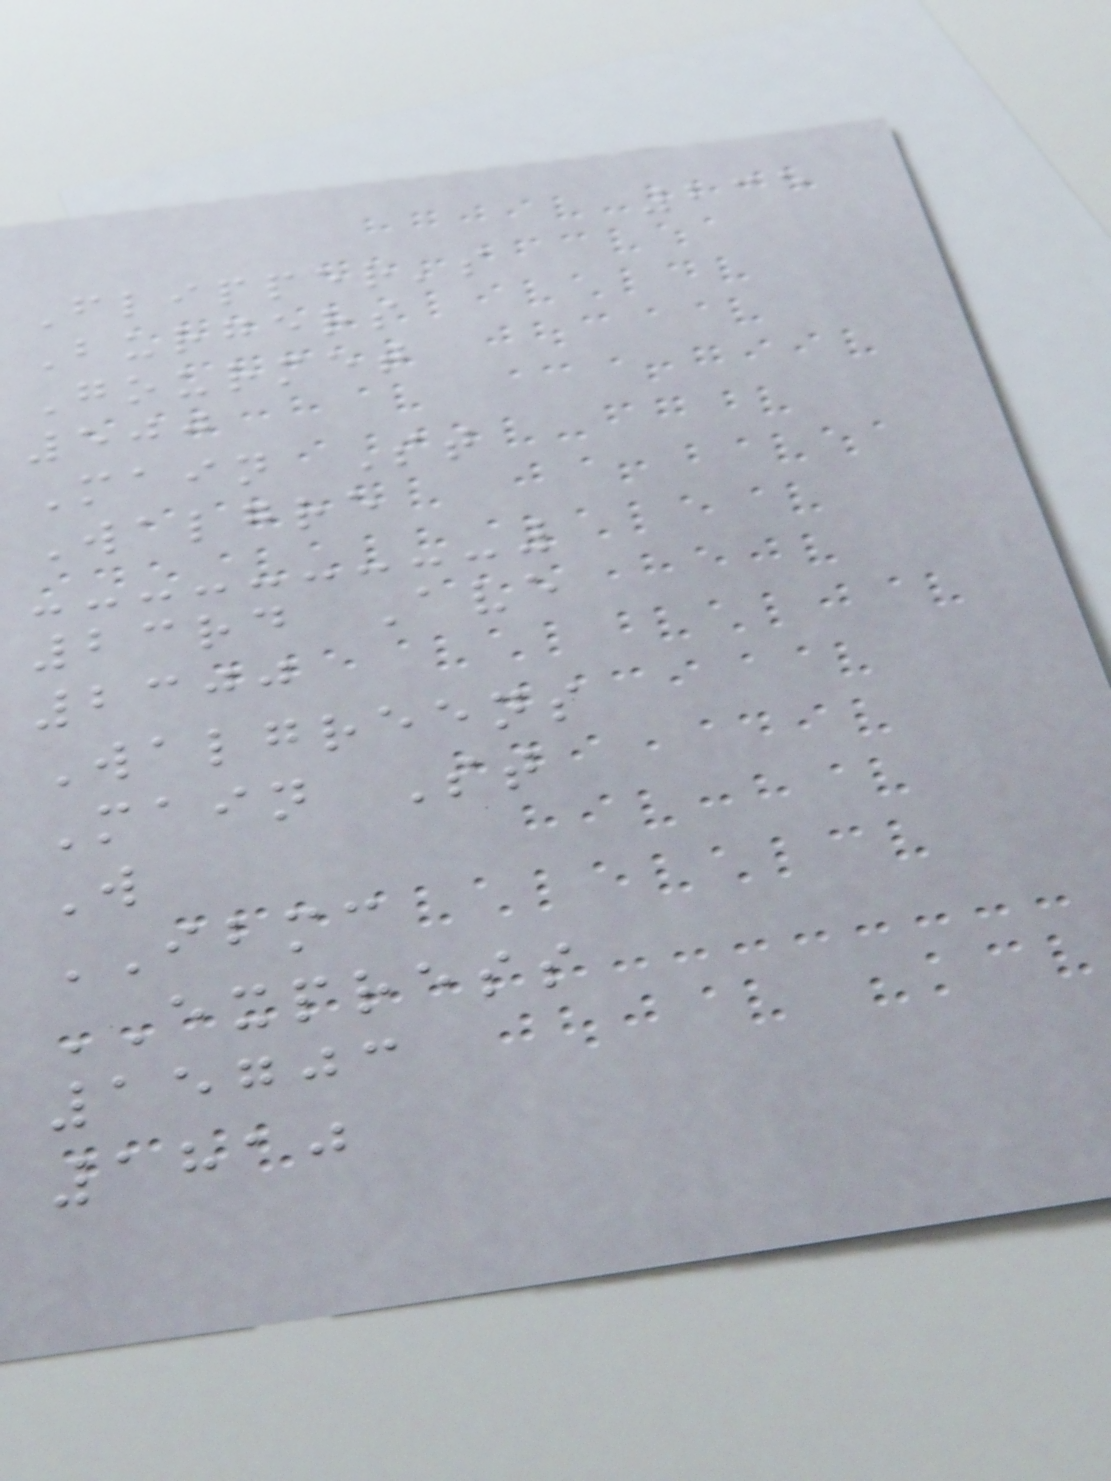235
Flipper's
Burgers
Gourmet
500
Main St
Walgre
23rd Ave
2300
Walgreens
Main St
W
IBMC
EXPRESS
15703
1810
